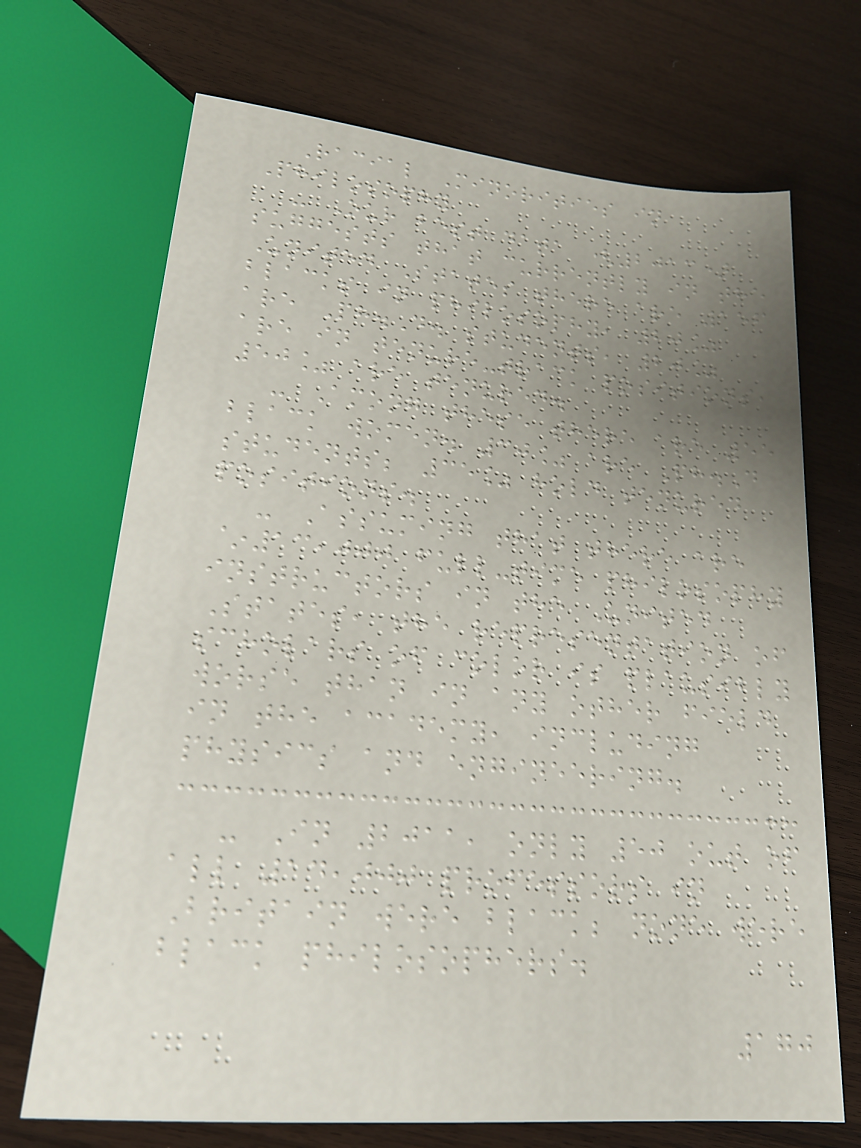Racial Minorities in
Philosophy
- Our best data (2013)
suggests that currently in the
United States there are 156
blacks in philosophy, 20%
are Ph.D. students, 20%
are in tenure-track positions,
50% are tenured.
- Among these there are 55
black women. 30% are Ph.D
students; 35% hold tenured
positions.
- Assuming that there are
~13,000 full-time philosophy
instructors in the United
States, the representation of
scholars of color is plausibly
worse than in any other field
in the academy, including
physics and engineering.
- In 2011, only 50 out of
all 14,000 professors in
Britain were black; none were
black philosophers.
170
